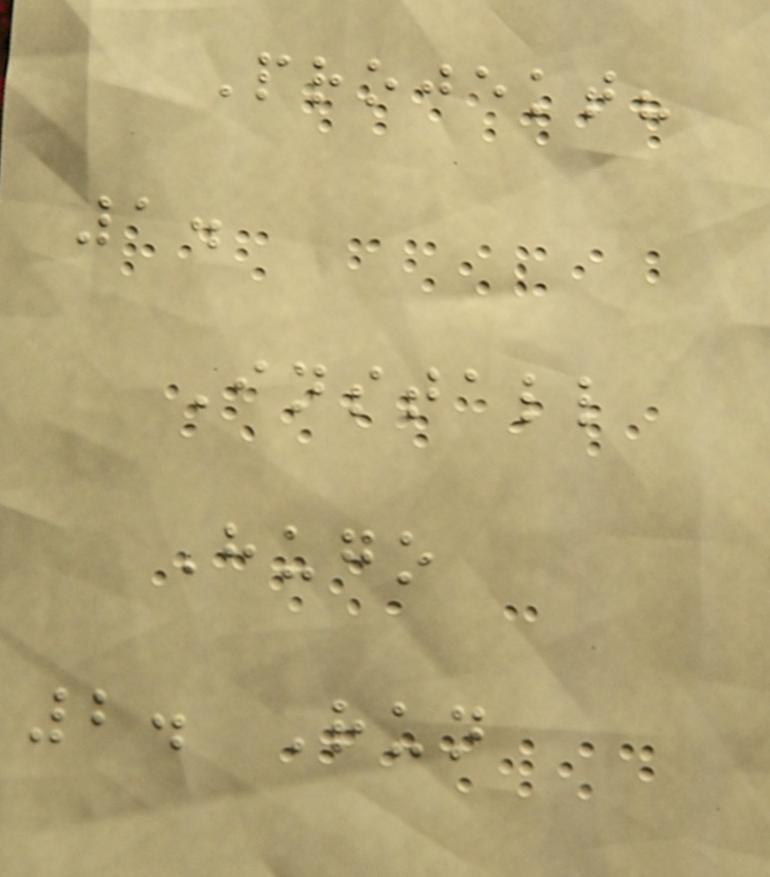Projekt?
1.
Install
Hugo
2. Run
